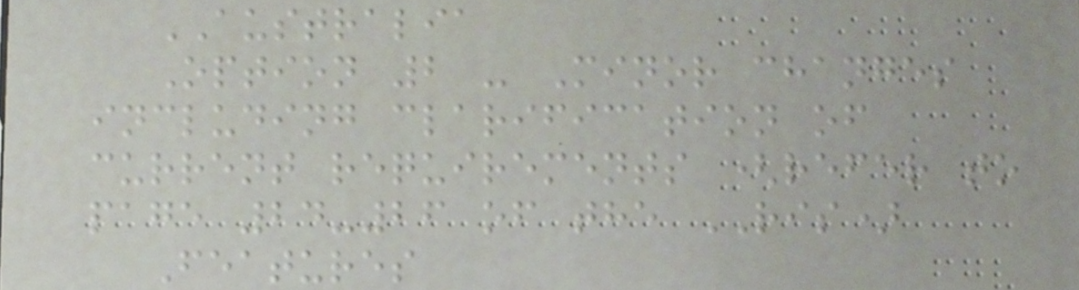AUSTRALIA
Option 2 - Minor changes
including clarification of
current requirements (refer to
page 24-26 of the RIS)
Features
